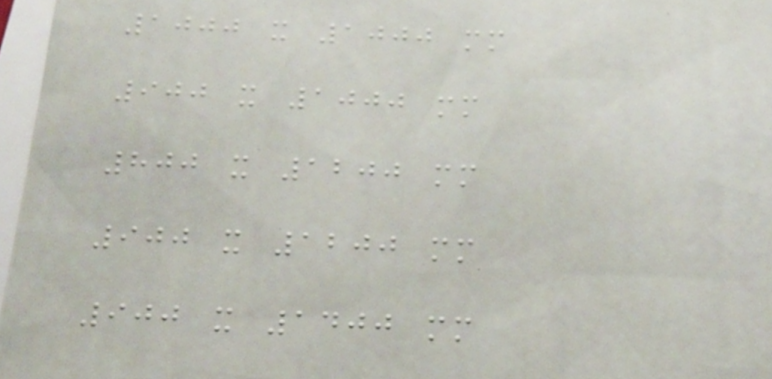1000 x 1000 mm
900 x 1000 mm
800 x 1200 mm
900 x 1200 mm
900 x 1400 mm
